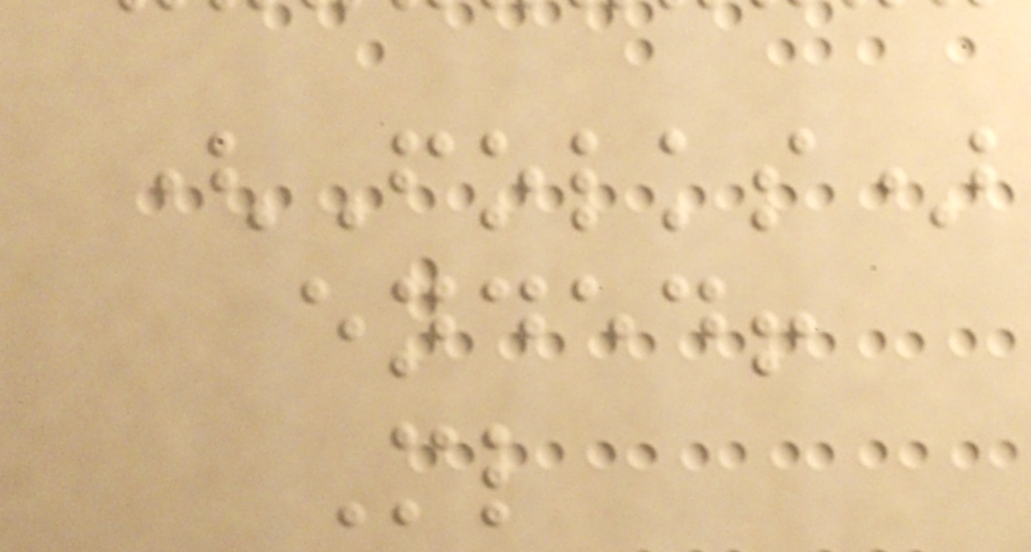(Folks)
ended!
Ml
